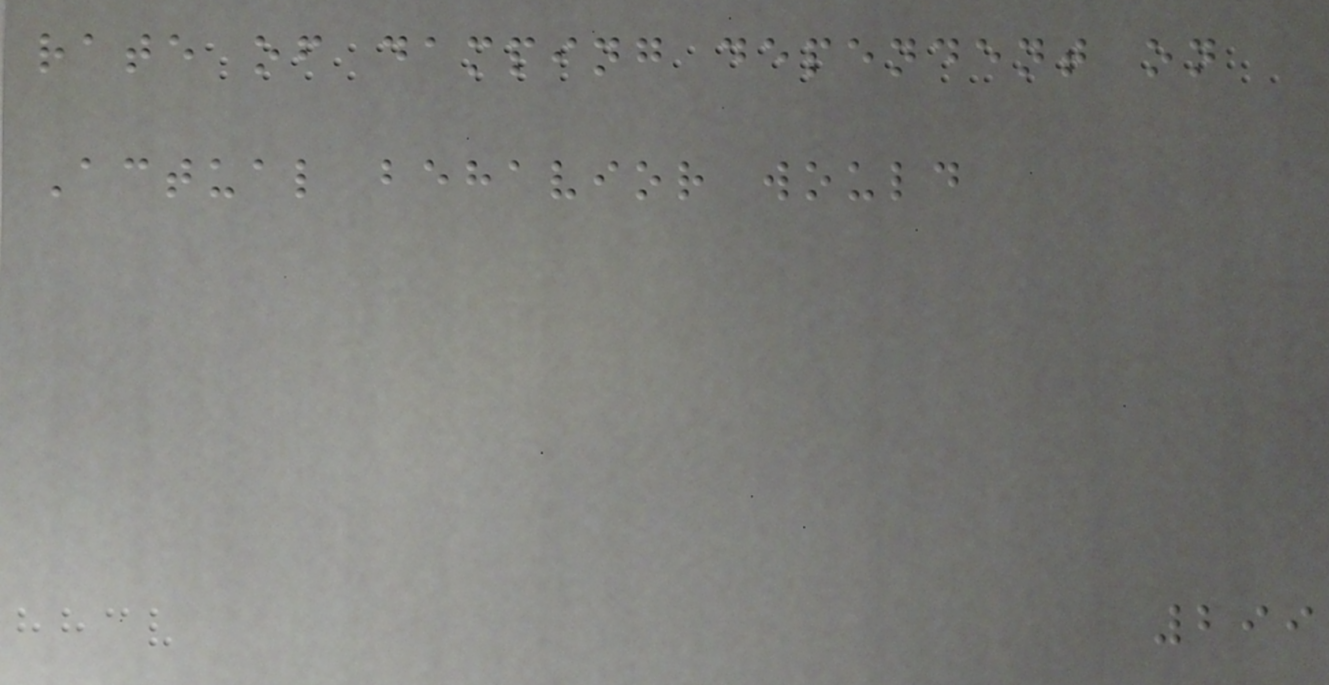rate of damping dependent on
Actual behavior would
299
